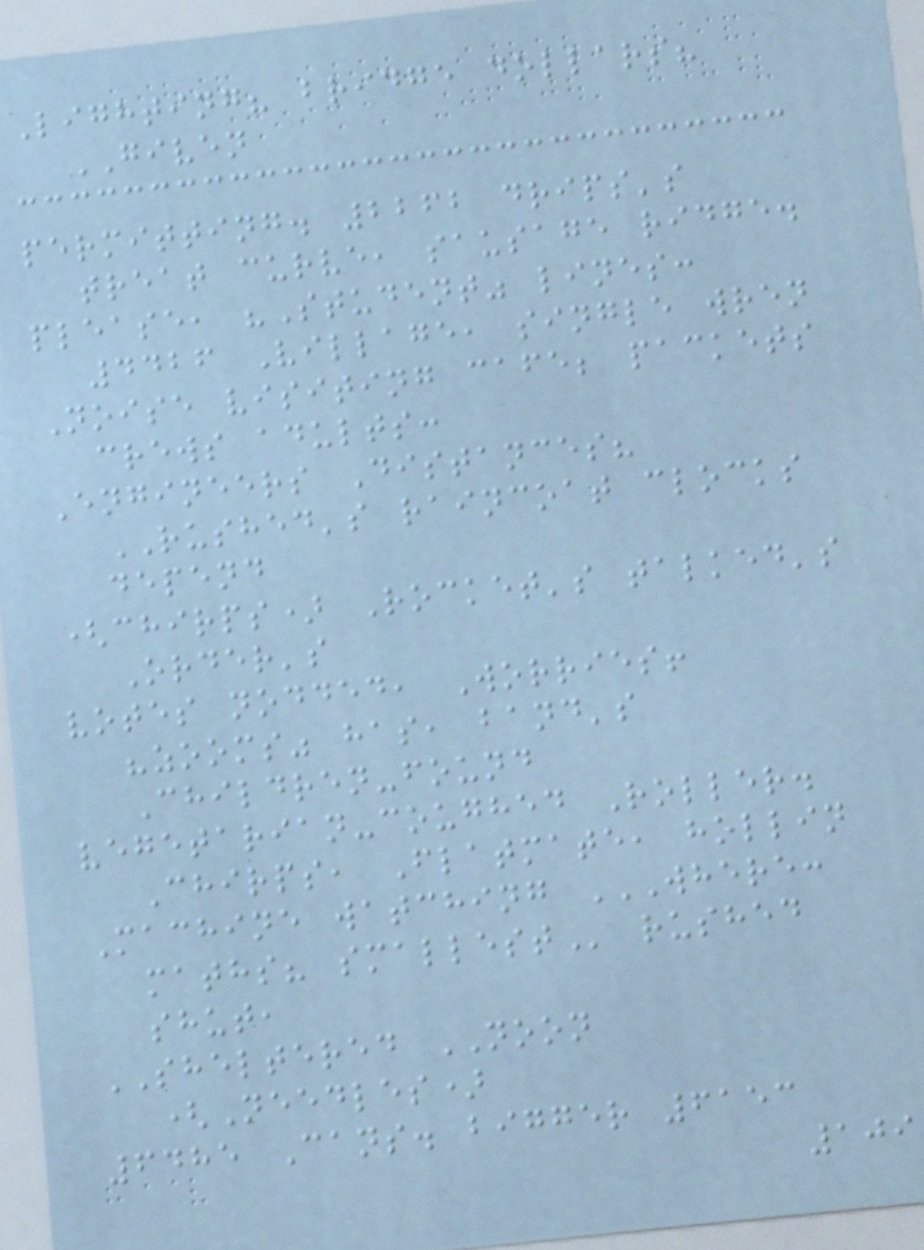Lighting? bridge dollars?
GIVEN
permitting. 2262 drips's
treat curve, sausage ridge.
please, "Student" lines:
4426 Village, single wren
Noise visiting cafe; packets
crews adults:
Engineers Distances?
RUSHED's raincoat clocks
depend
(chirps) Rocket's talked's
Order's
votes nodded, Worries!
"zooms" has, band's
Children-found
vegetarian-coughed Roller.
Chirps, Flatmate, hollin
Machine watching WHERE:
MATHS? SMALLEST rushed
shut,
SHELTERED NOON
(Needles)
6485 Cans. bigger 6153
109
